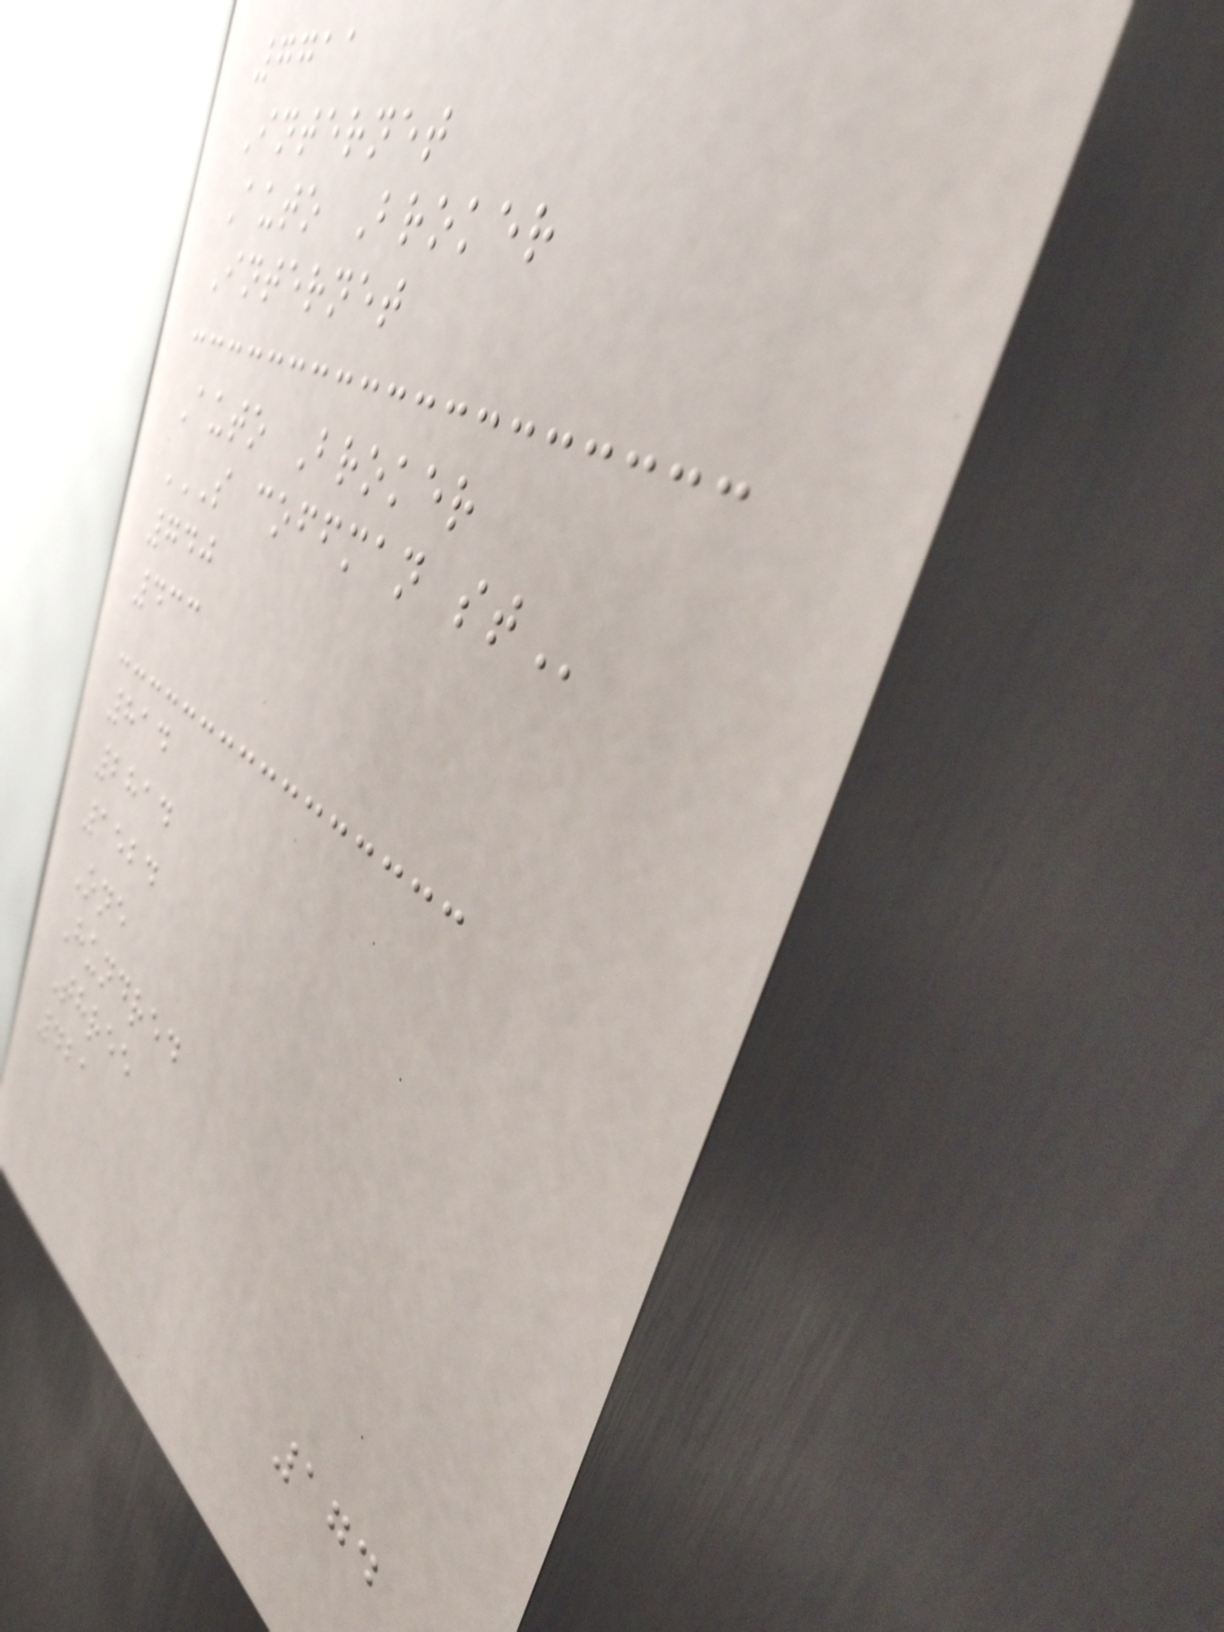7711
Internet
Auto Broker
Internet
Auto Broker
S COFFMAN ST
740
433
814
2814
1524
One
Hundred
Three
421
174
